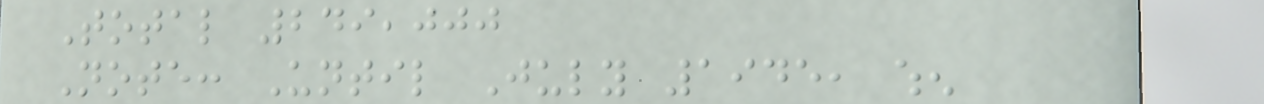Total 249,000
Note: Until July 1945, when
